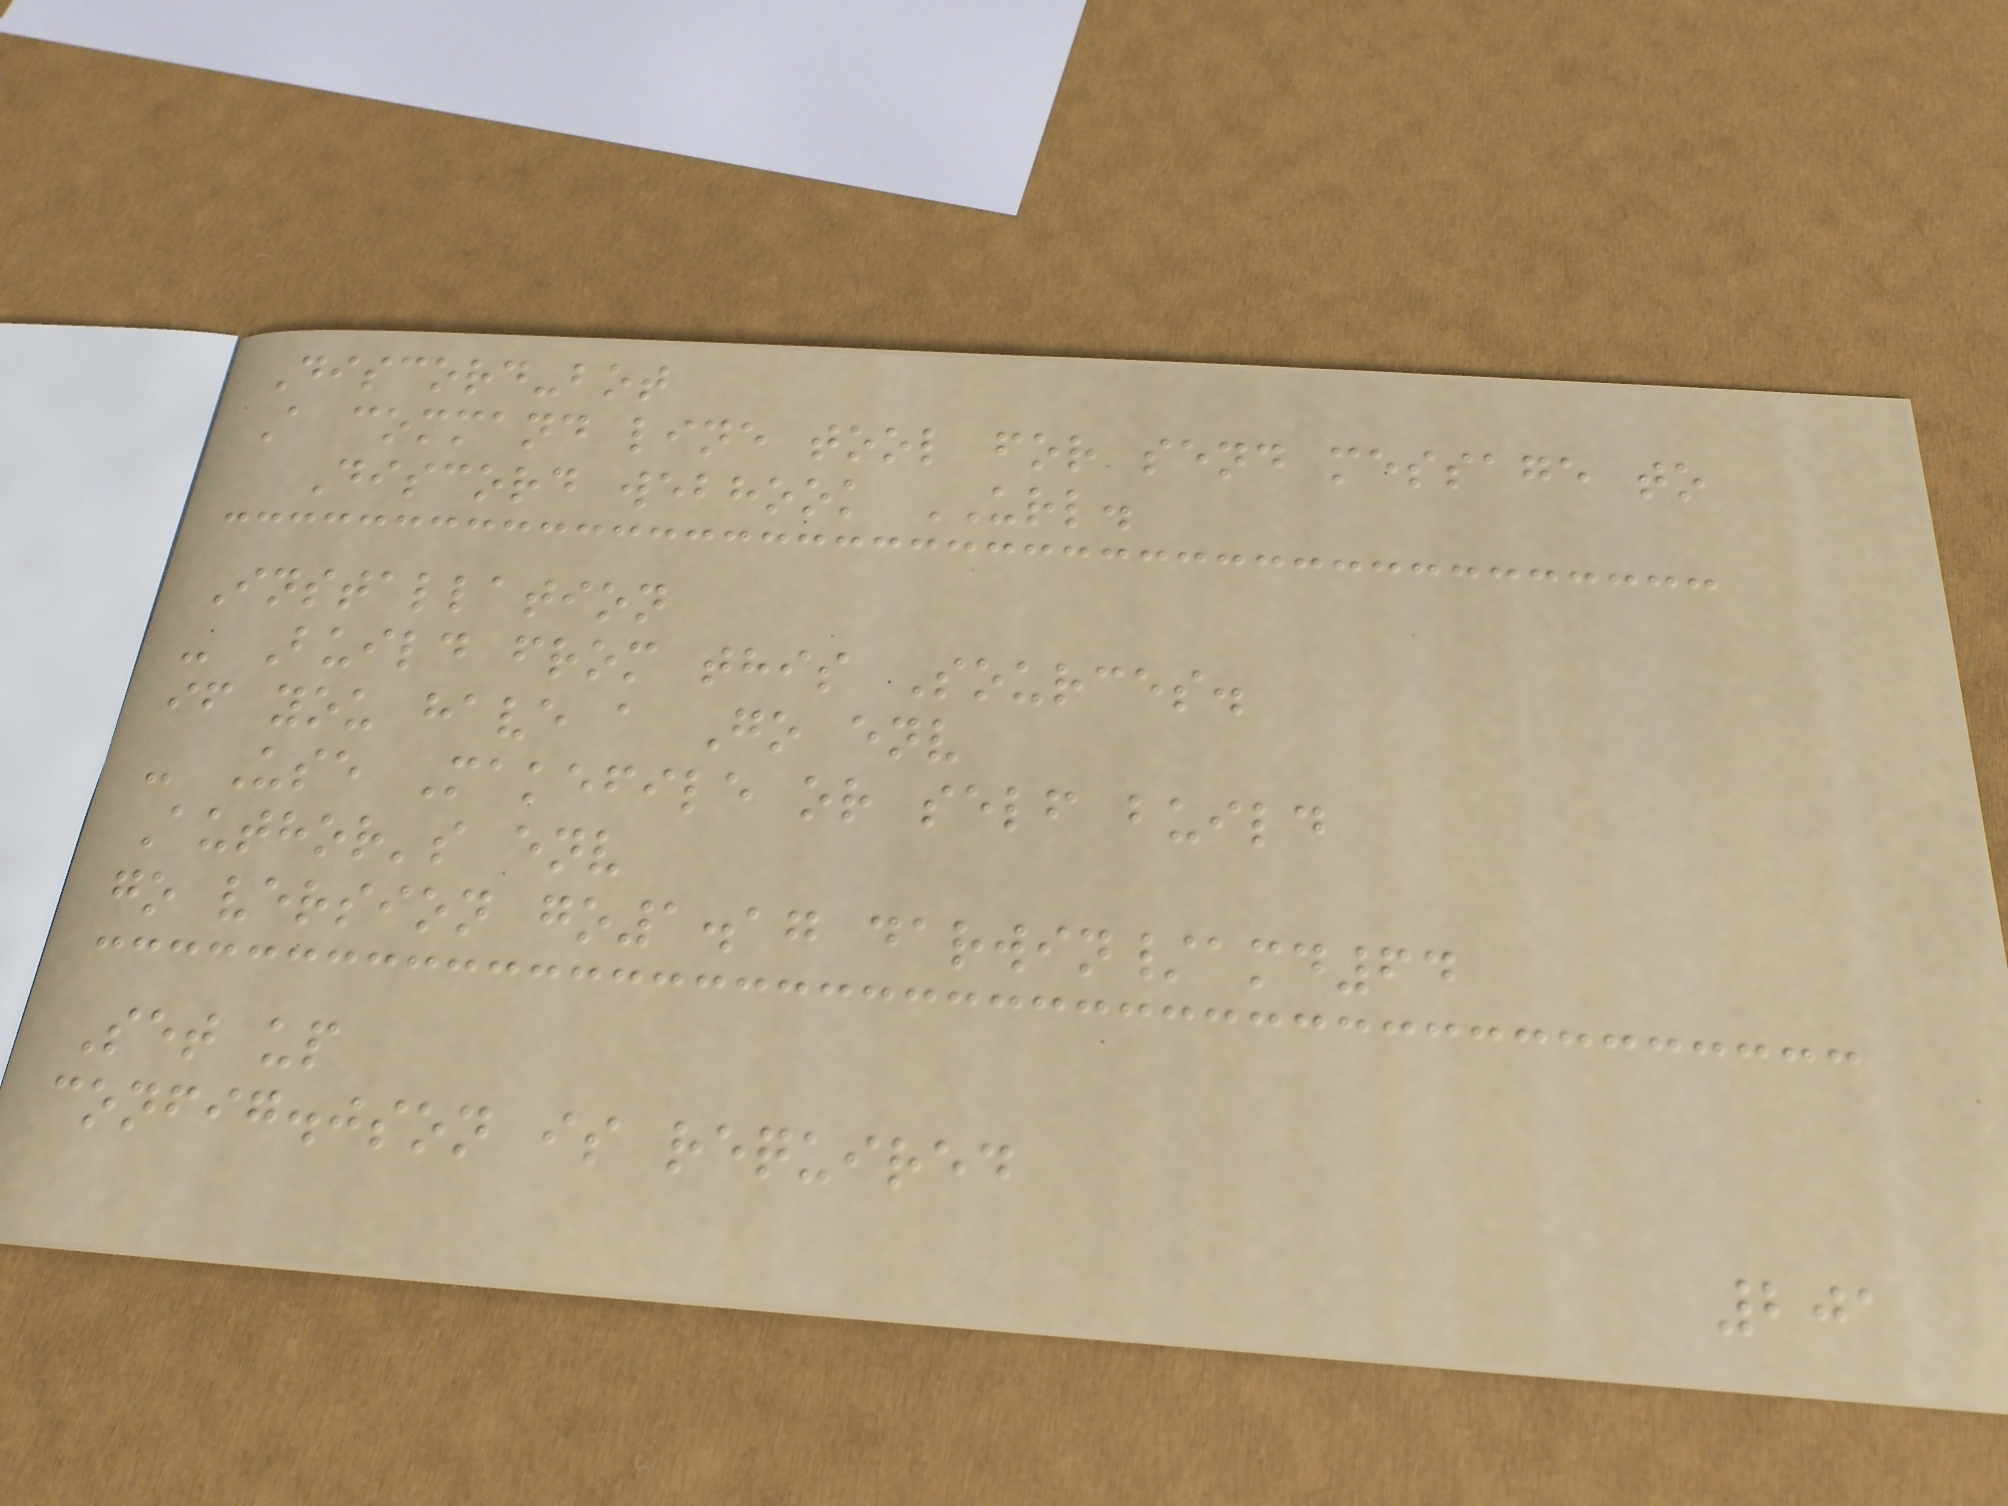Discord-bot
A command line tool for send message to
Discord webhook URL.
Installation
- Build from this Sources.
if you have a Go env
- Use Makefile or self build
Author's env
go version go1.17 darwin/amd64
Set up
config.json is required
201
